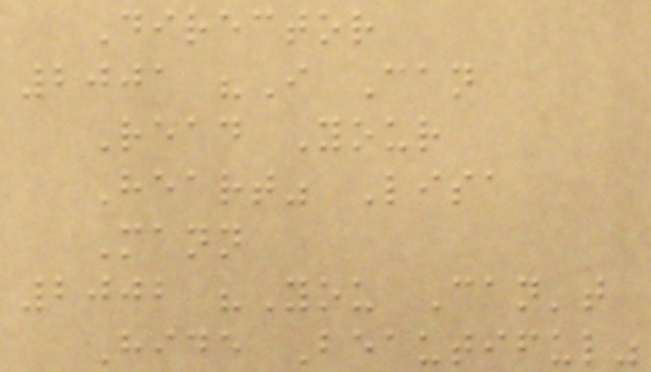Director
2001 "I Can
Read Your
Heart" Lisa
Mann
2002 "You Can't
Hide Beautiful"
